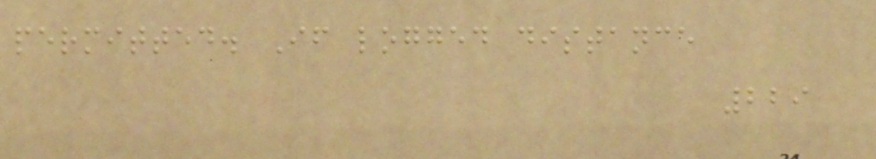permitted. If logged distance
229
